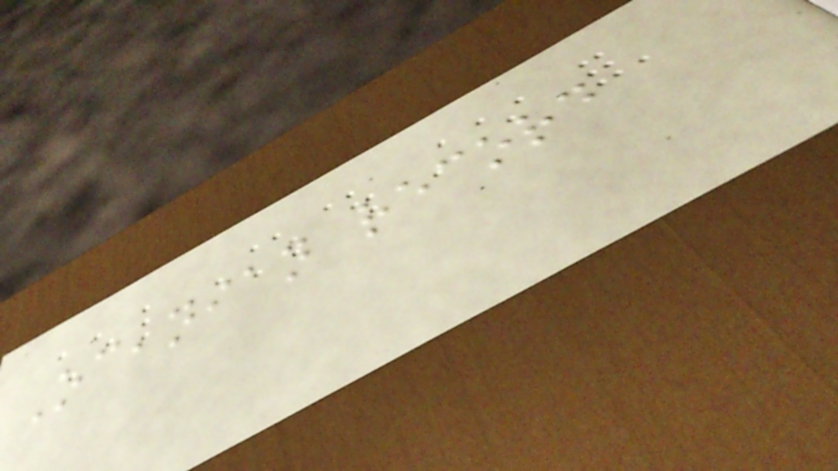Oceanian record
